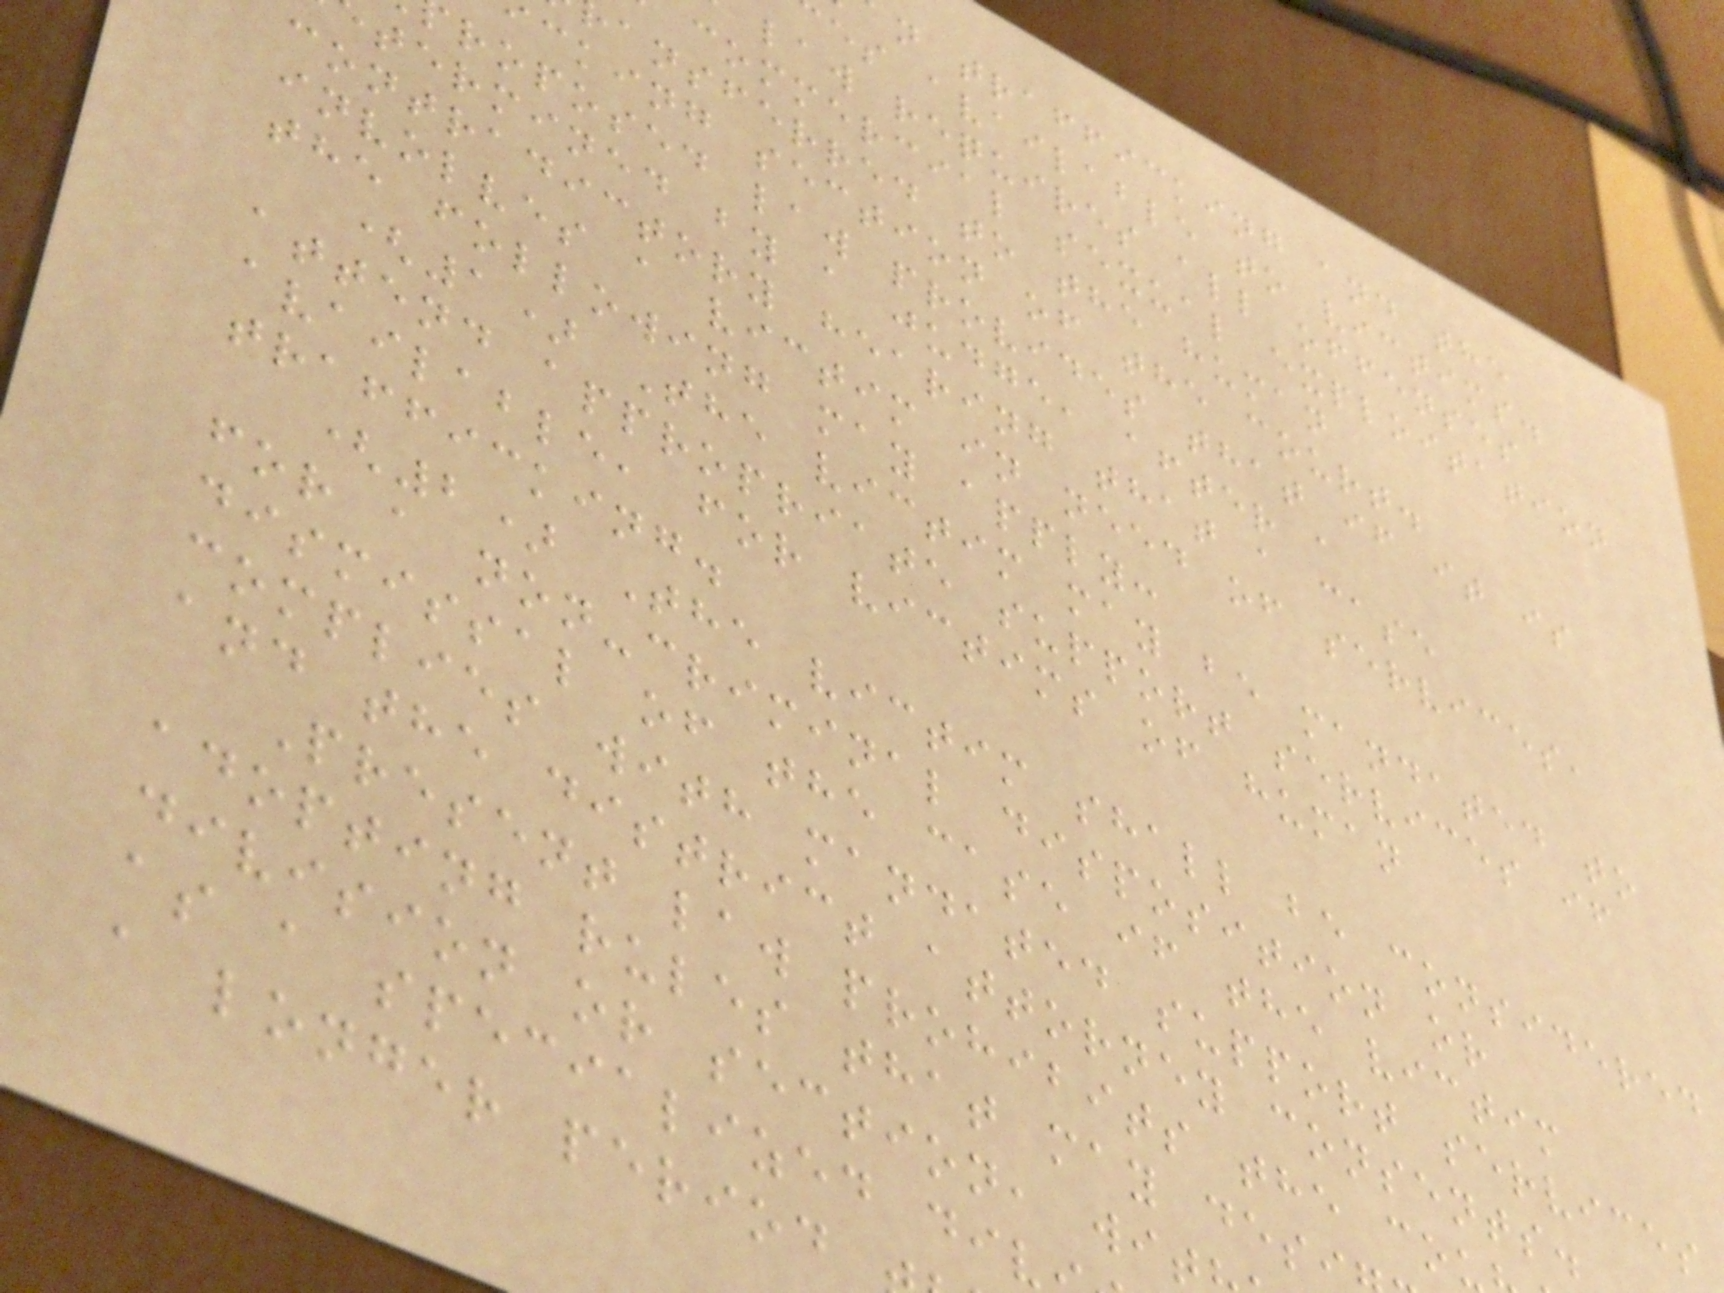n trafficking and the
es available to victims.
law requires all offenses
commercial sexual exploitation
ansferred to the human
cking section of the court.
roposed law provides that if it is
termined by a judge, after a
contradictory hearing that a case
involves a victim in need of services,
the following may apply:
(1) The victim may be mandated to
attend appropriate support services if
available, for victims of human
trafficking.
(2) The victim shall be considered
for a non-criminal disposition or
dismissal of the case if the victim
complies with mandated support services
and the district attorney consents.
Present law prohibits the co
adopting rules that may des
division or section, wit
as a specialized div
a longer period
